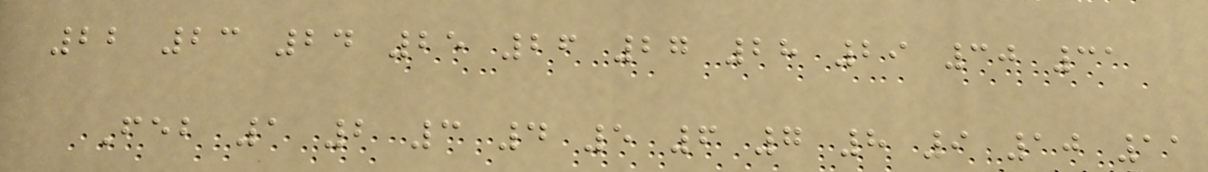22 23 24 25 26 27 28 29 30 31
Feb 1 2 3 4 5 6 7 8 9 10 11
